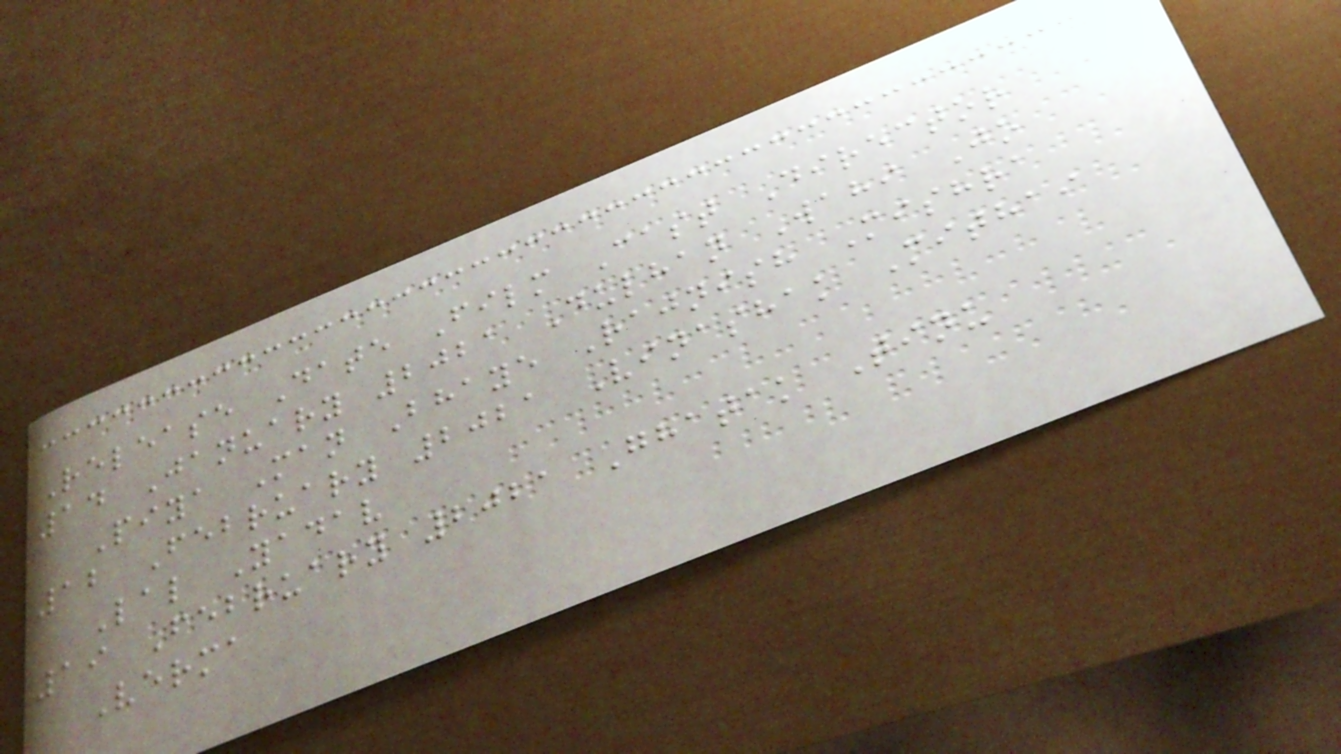Release Date Film Cast Director
14 January 2021 Dulhan Wahi Jo
Piya Man Bhaye Rajnish Mishra
12 February 2021 Vinashak Mithai
Lal Yadav
19 February 2021 Ghatak Tinu
Verma
